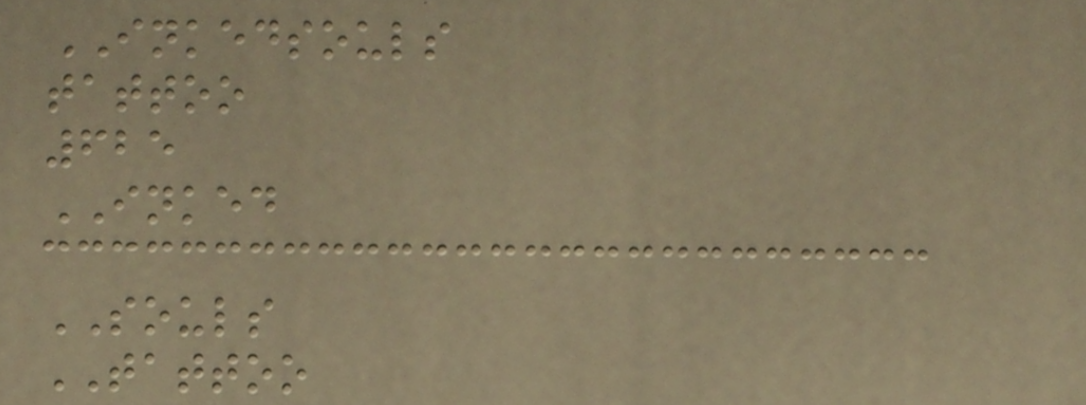INKEDSOULS
tattoo
625
INKED
SOULS
TATTOO
